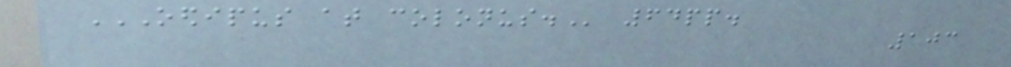OEDIPUS AT COLONUS. 64pp.
103
